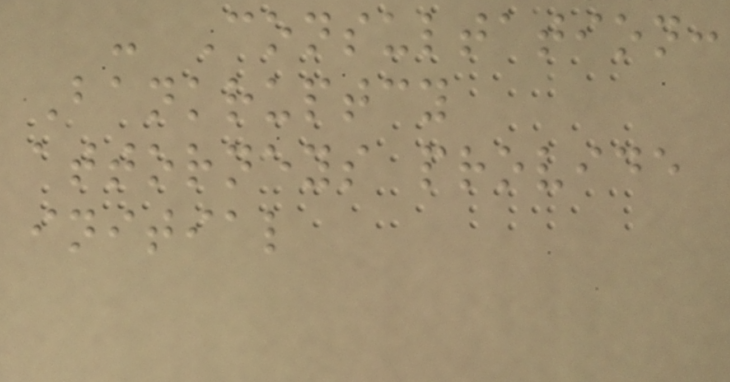- Consultation:
Bankruptcy
attorneys provide
initial
